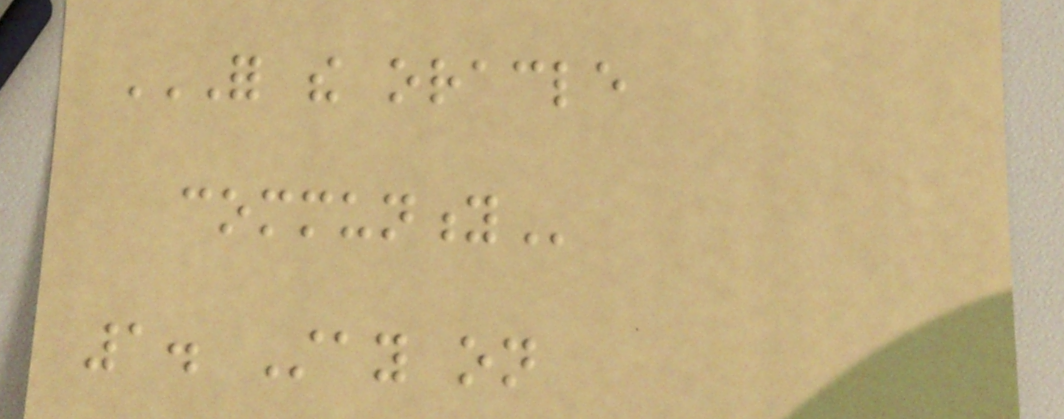FOR THE ORACLE
COMMUNITY
1. Stay on
